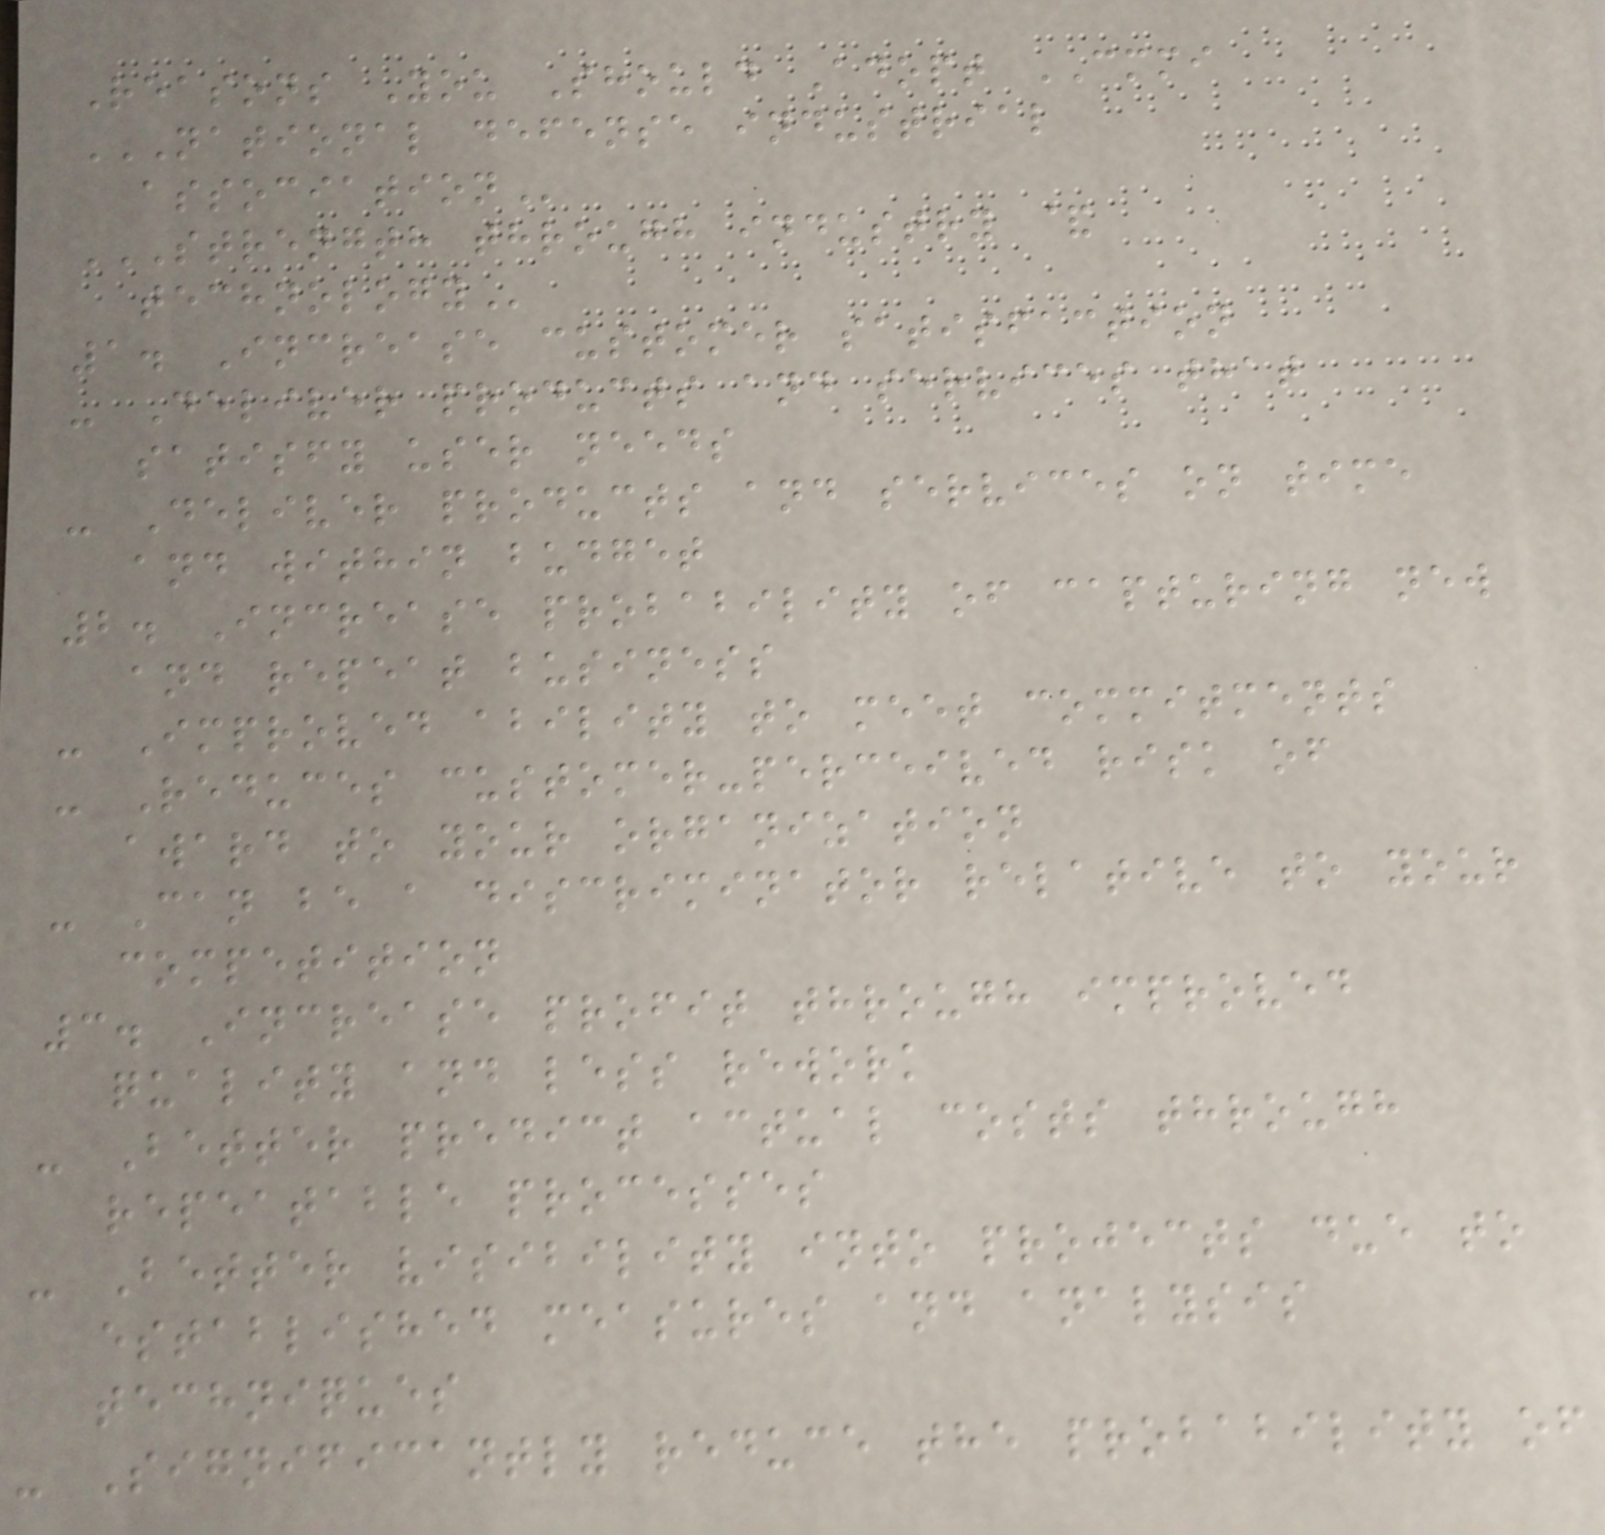Reasons You Should Adopt CMMI
NATIONAL DEFENSE INDUSTRIAL
ASSOCIATION
STRENGTH THROUGH INDUSTRY &
TECHNOLOGY
1. Increase customer satisfaction
- Deliver products and services that
satisfy user needs
- Deliver products and services on time
and within budget
2. Increase probability of capturing new
and repeat business
- Improved ability to meet commitments
- Reduces customer-perceived risk of
award to your organization
- Can be a discriminator relative to your
competition
3. Increase profit through improved
quality and less rework
- Better predict actual costs through
repeatable processes
- Better visibility into projects due to
established measures and analysis
techniques
- Significantly reduce the probability of
